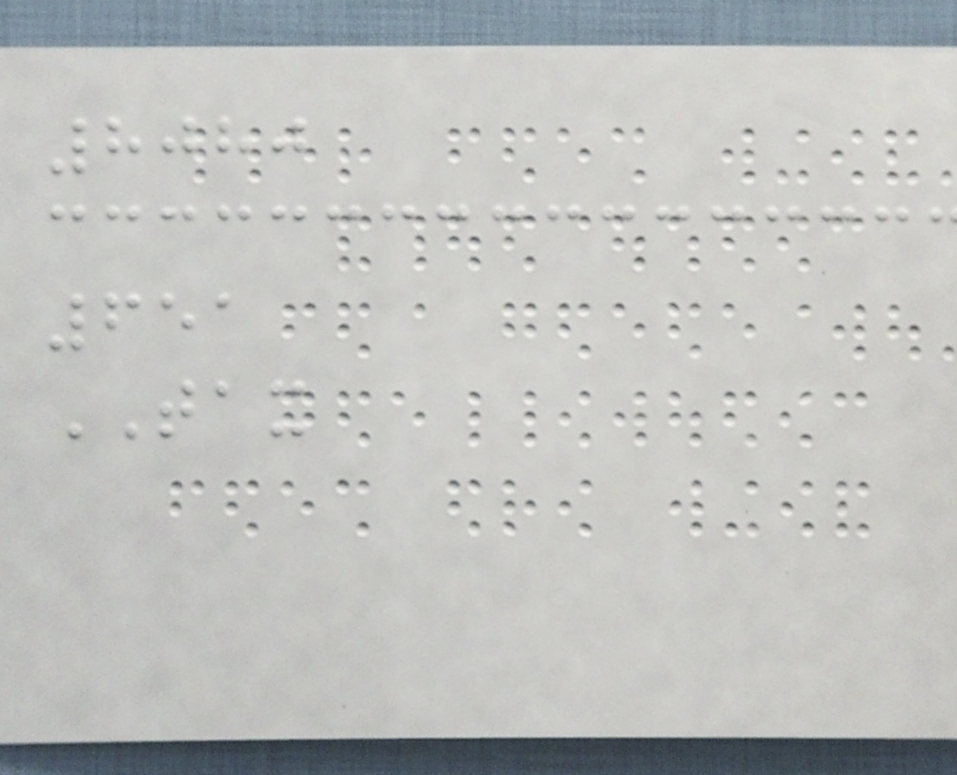8080
651
TAX
